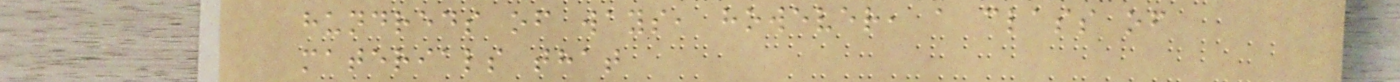hundreds of ways, however, a class of
materials that
